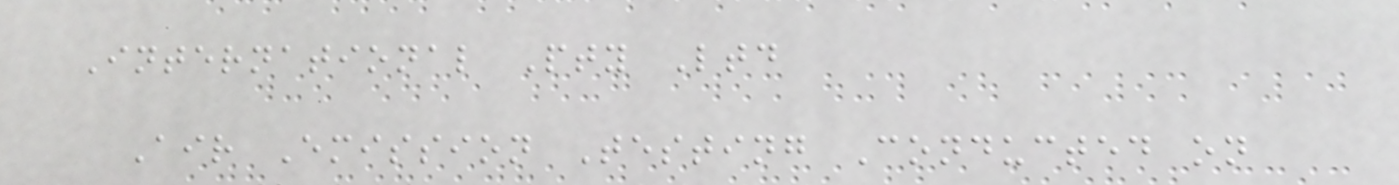International Pty Ltd
Air Emission Testing Conducted on
